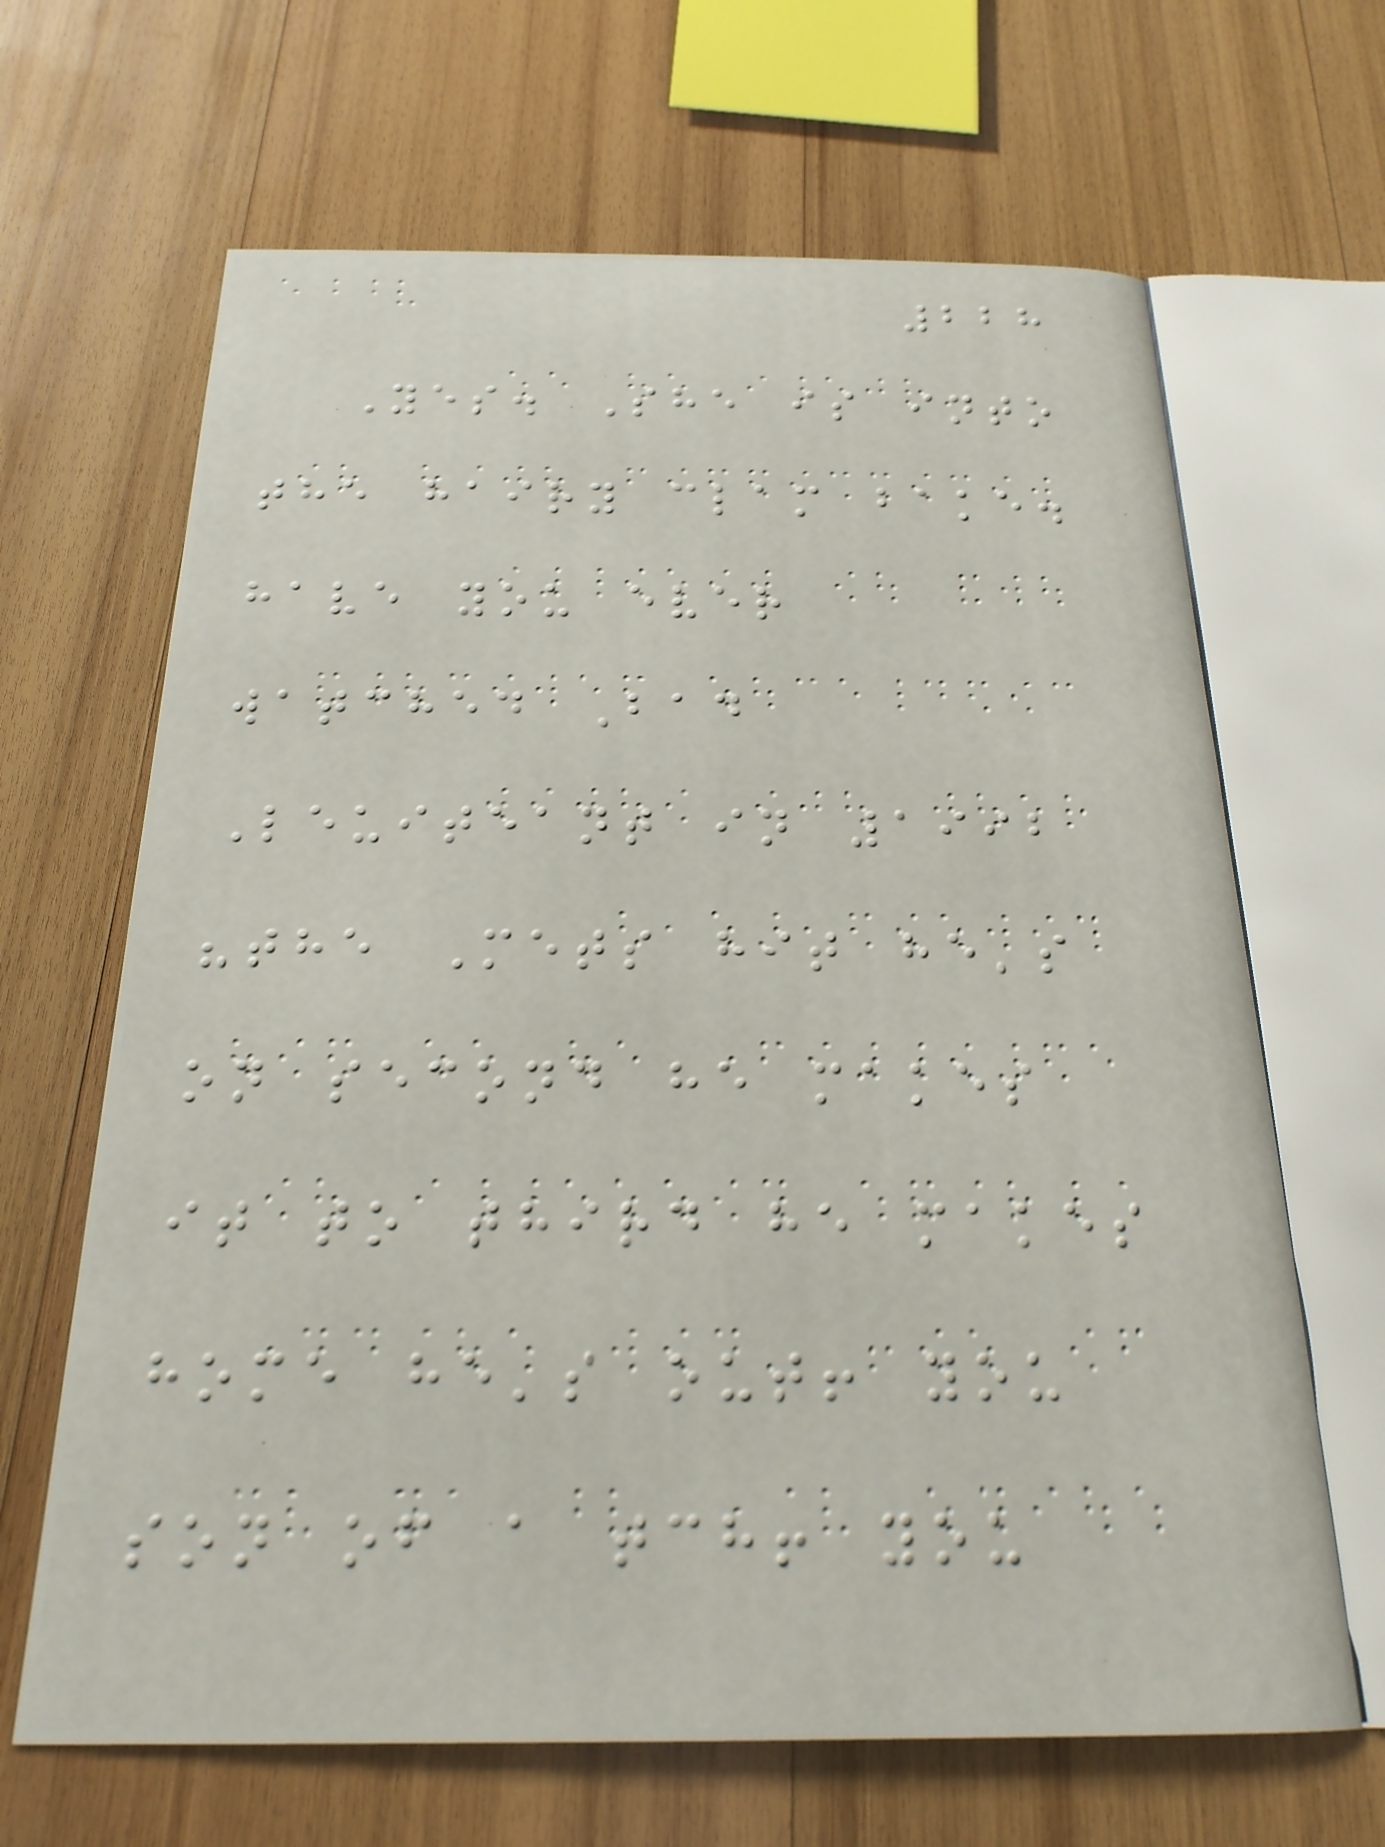228
Yes. She is into
the hairy clam bake.
have you ever
watched Bad
Leuiteant in 1992
"the Mets hit he's
on second he makes
it to third he makes
home he's out! you
son of a tch! you
